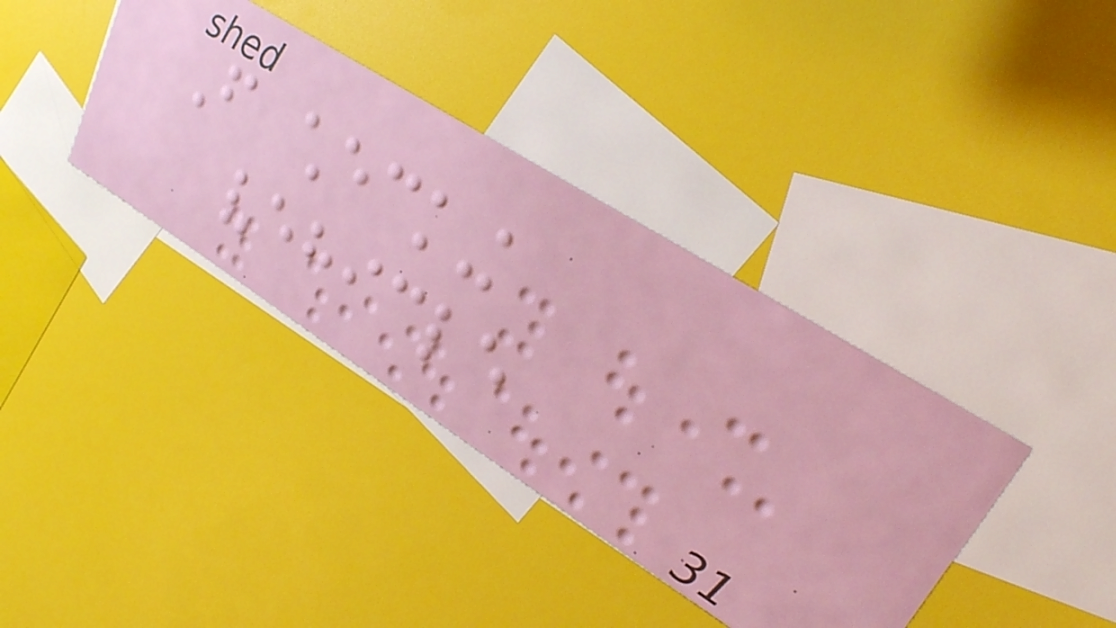From checking
vehicle
